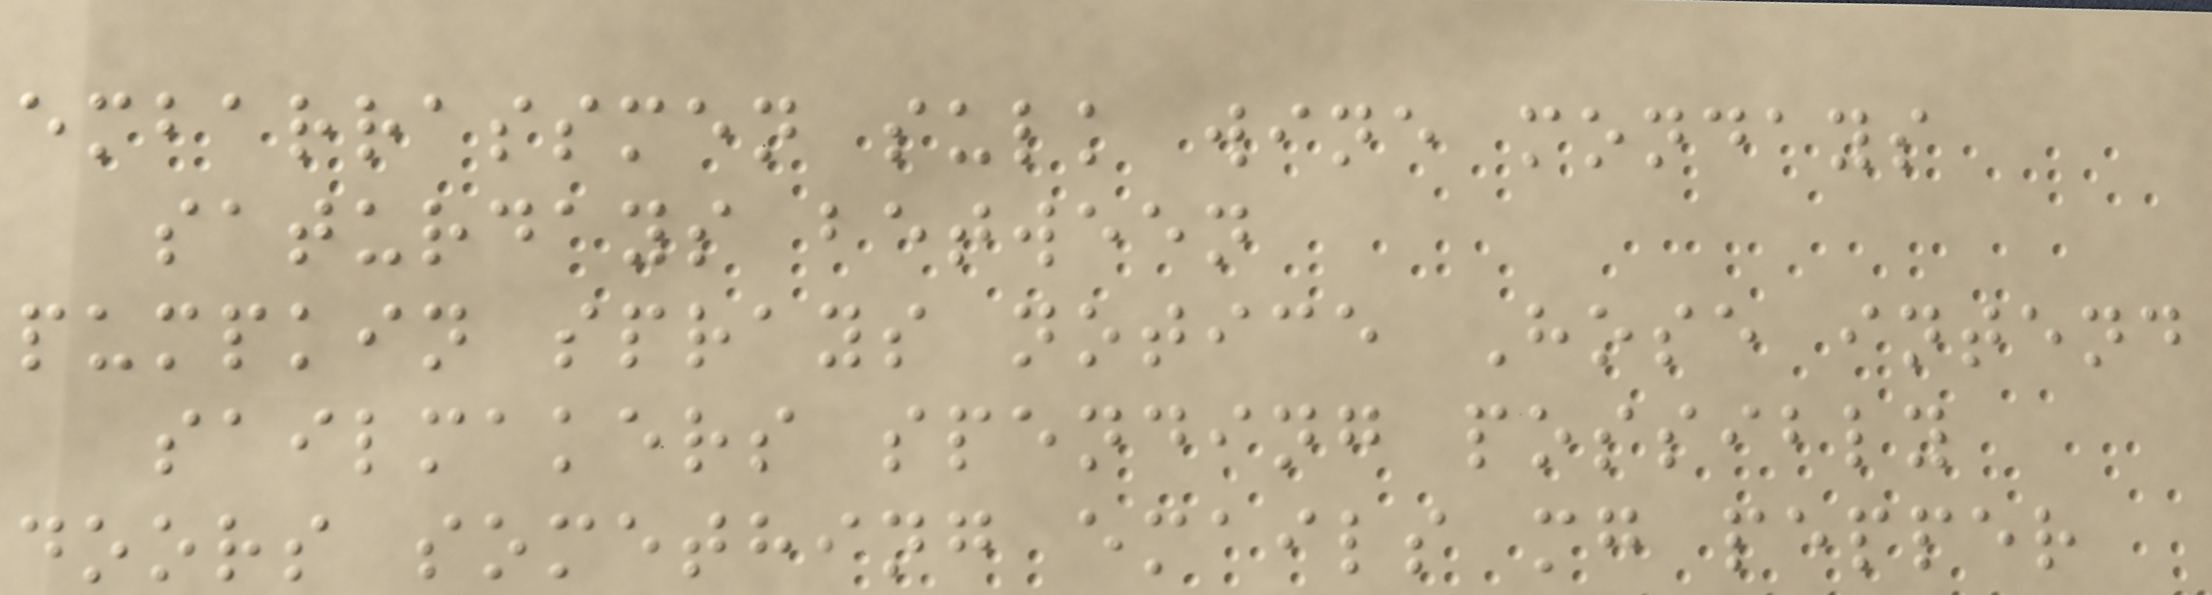embarrassmen sulk wine mondays
saturdays between
pumpkin sprays notice Hose intend
sailmakers spending possibly
doors something emails mg pepper
